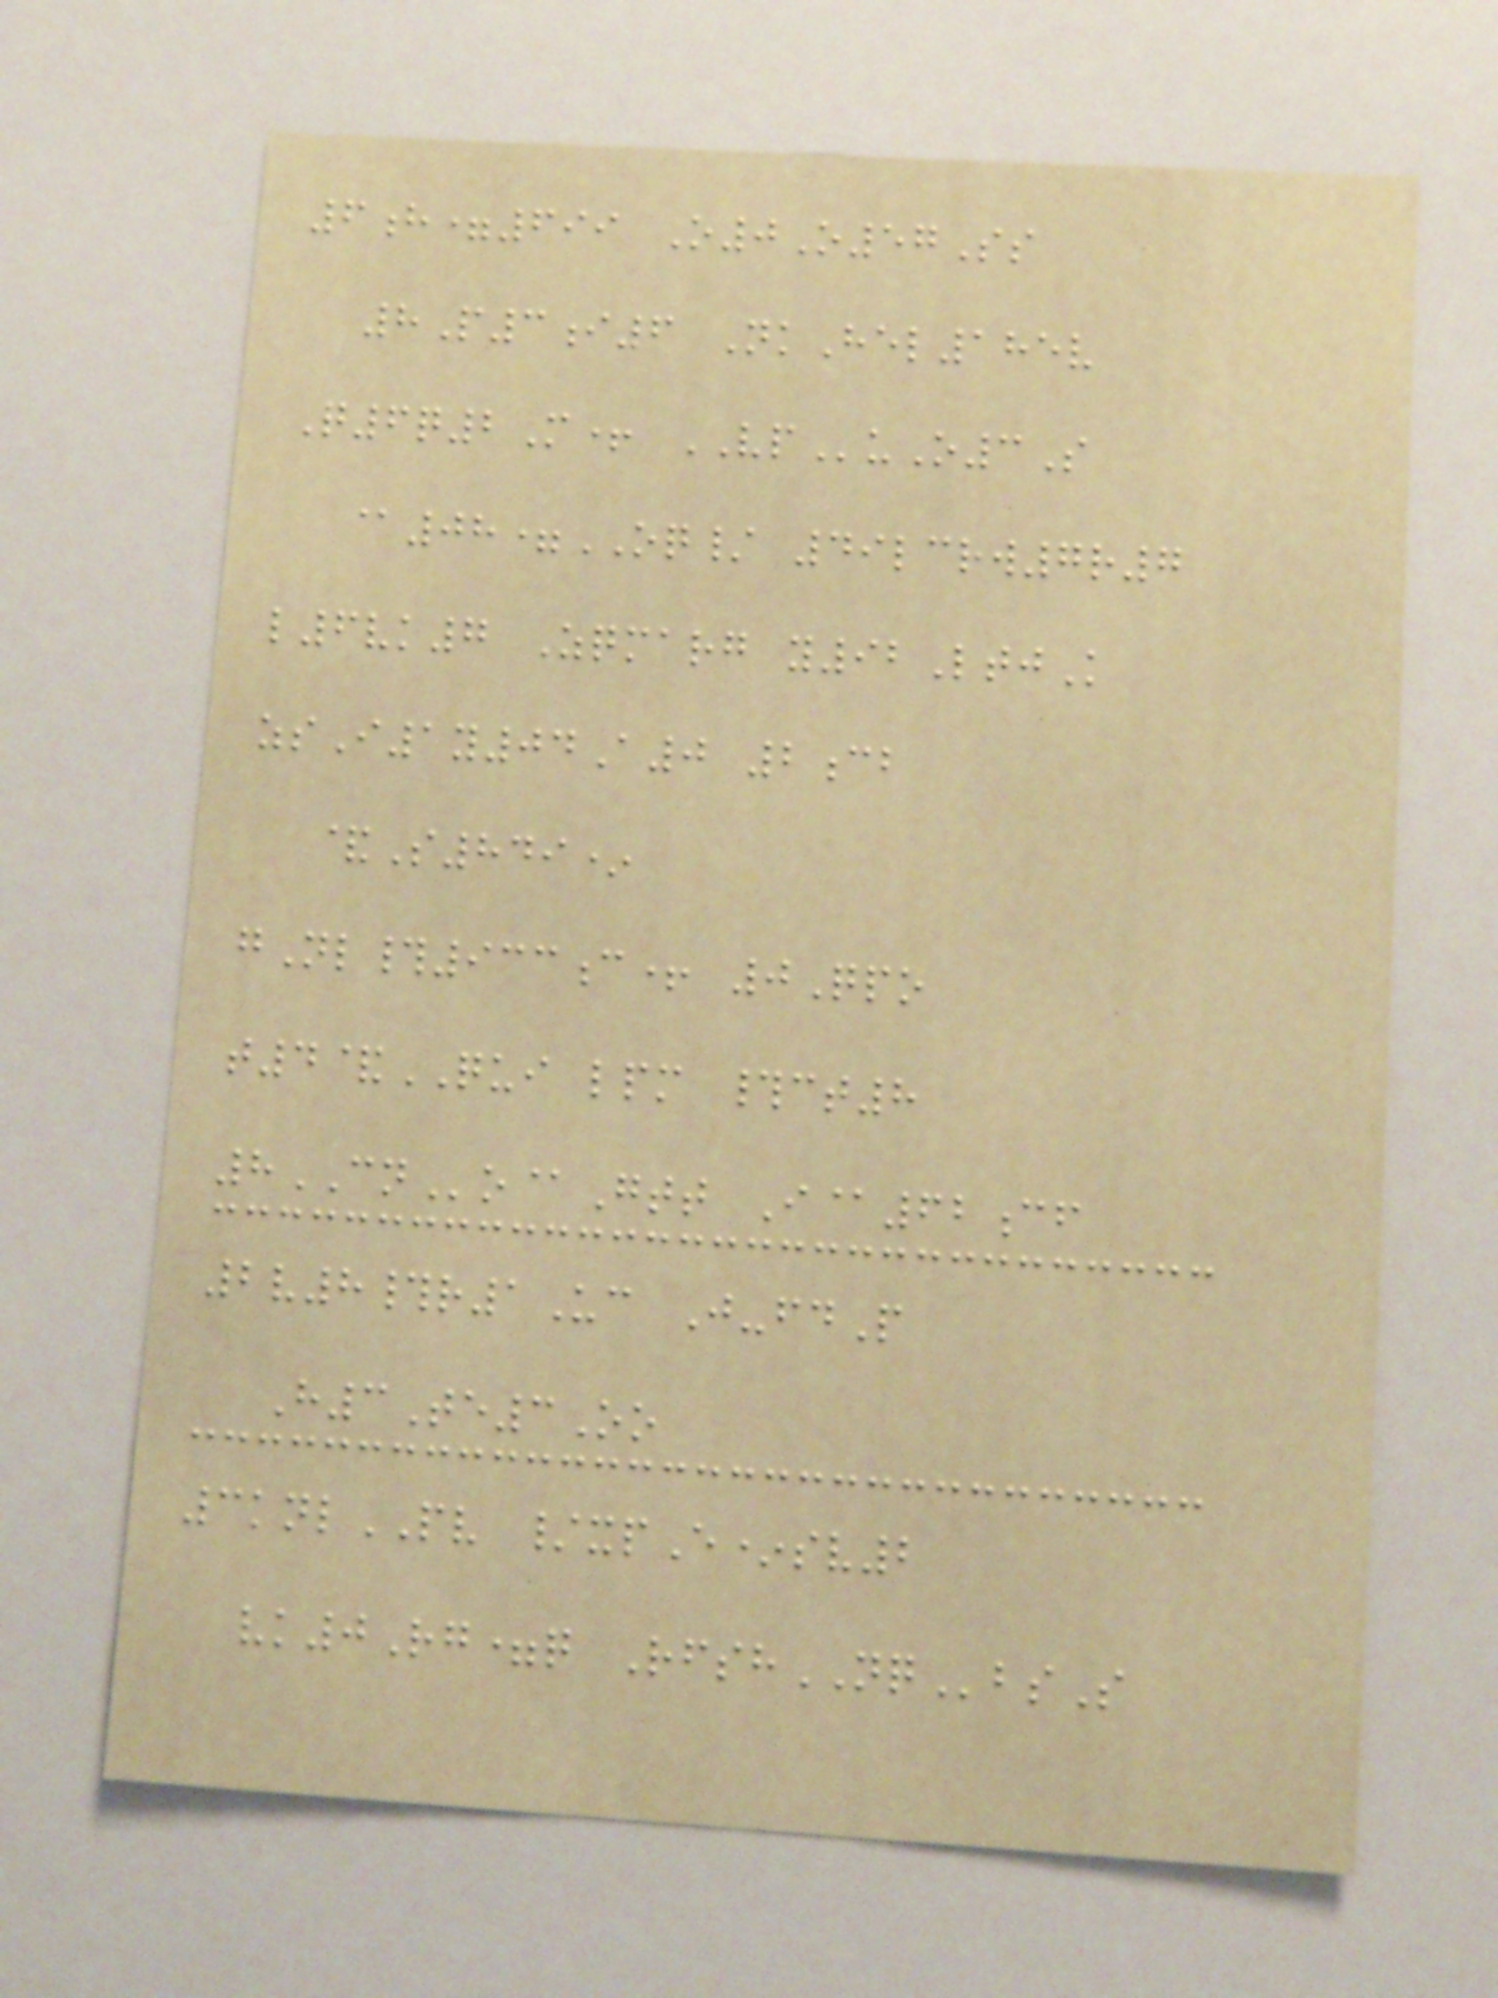6h=699 O0O57Ss
8P3i6 NkHel185v
Q6q2M+ VPuO3S
@08=OQ/ 49lcrw7r7
l6vk7 Zqmarg y92LtjK
zsI1y04A0 2cb
&S849*
gNl#933c+ 0Qpo
t4&QUI lpm #ct8
8CNo@Gtt I@62cf
2v8#r1Uc J-fdP
H3Te3Oo
3knlPV /xpE*sv2
vk0Rg=q RfshNQbsS
